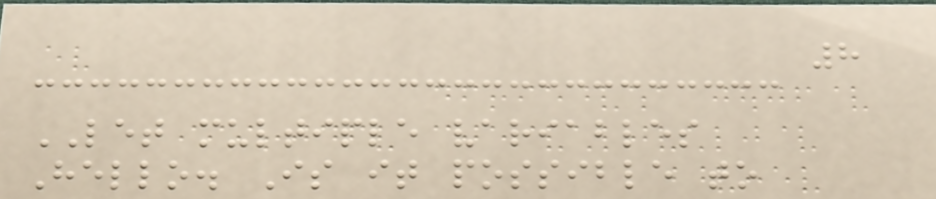8
LET multiple variables
Hello. Is it possible to
